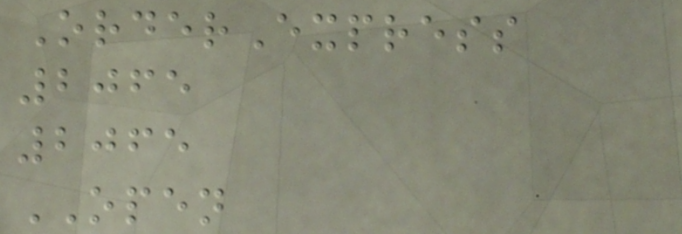OrderExpress
2065
2065
OPEN
